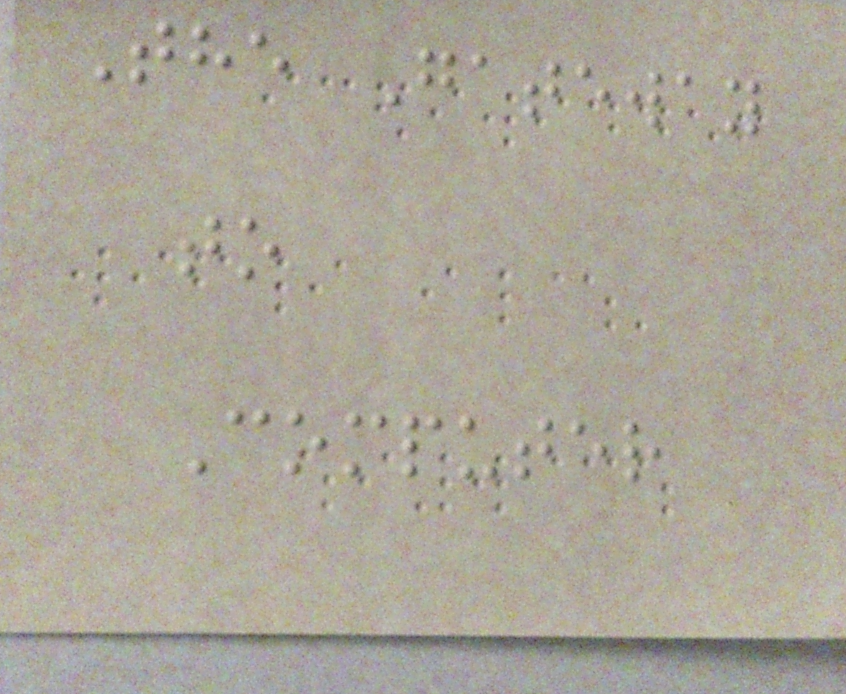The Gateway
to
Computer
